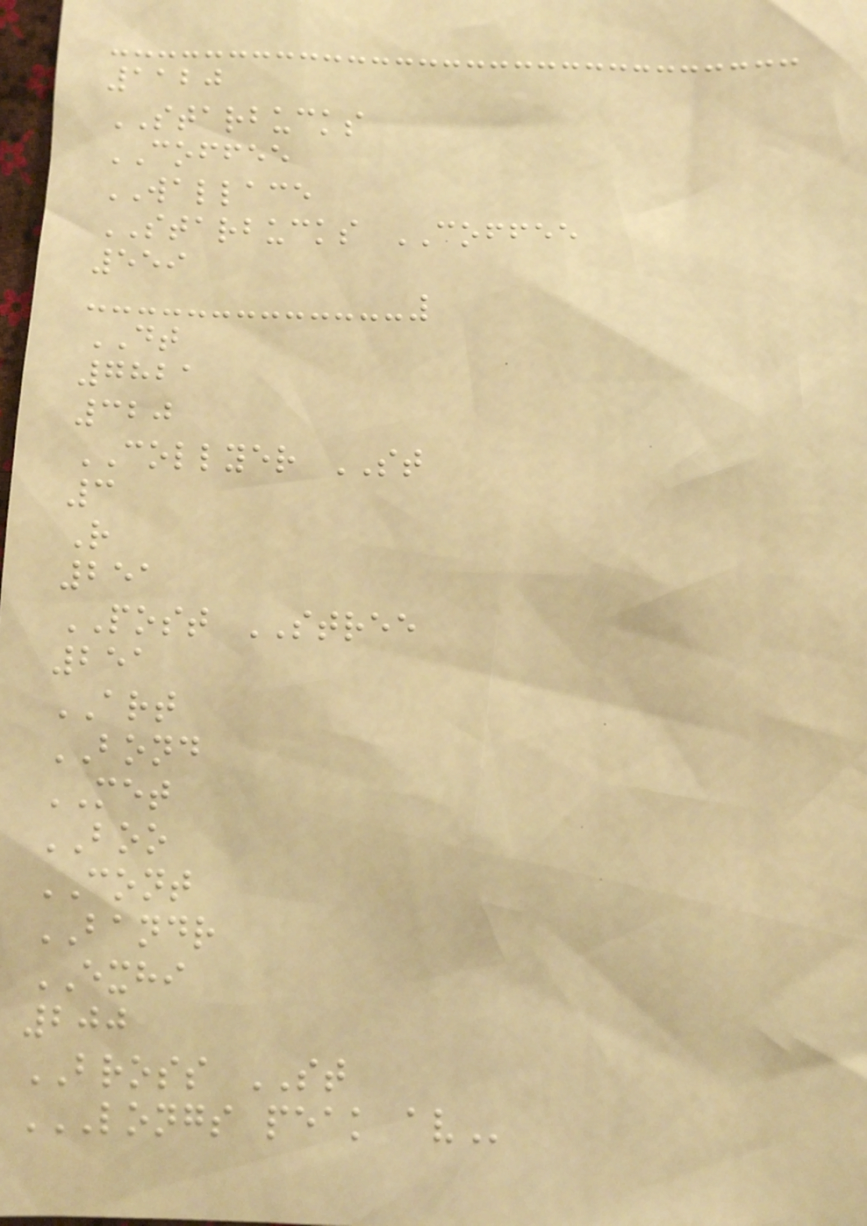1120
STARBUCKS
COFFEE
WALLACE
STARBUCKS COFFEE
559
DT
7821
320
COLLYER ST
3
R
251
POST STREE
251
ART
BOND
MET
BOO
CONT
BANDR
EXHI
200
BROSS ST
LONGS PEAK AV
